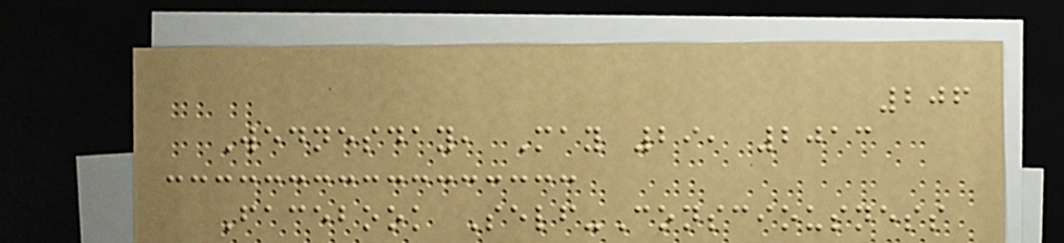206
Wednesday, May 29, 2013
Facebook Self-Consciousness
